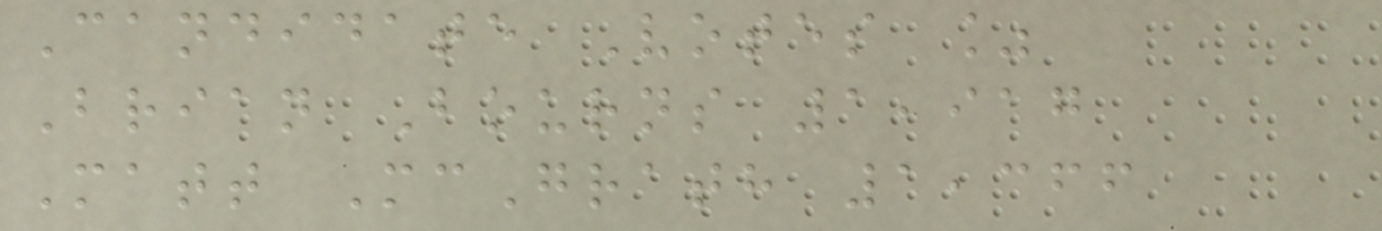Candidate Votes %
Brian Bourns 1,917
Matt McGrath 1,366
